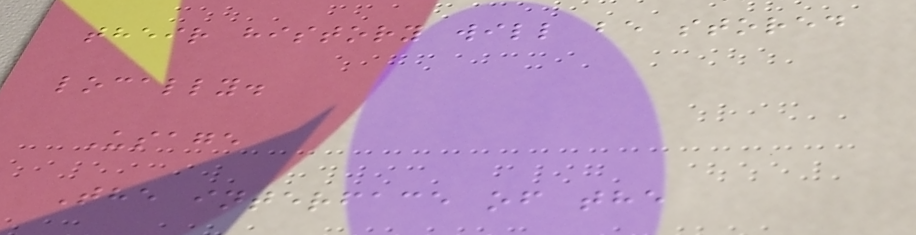their history will be stored
locally.
Usage
The interface of the
